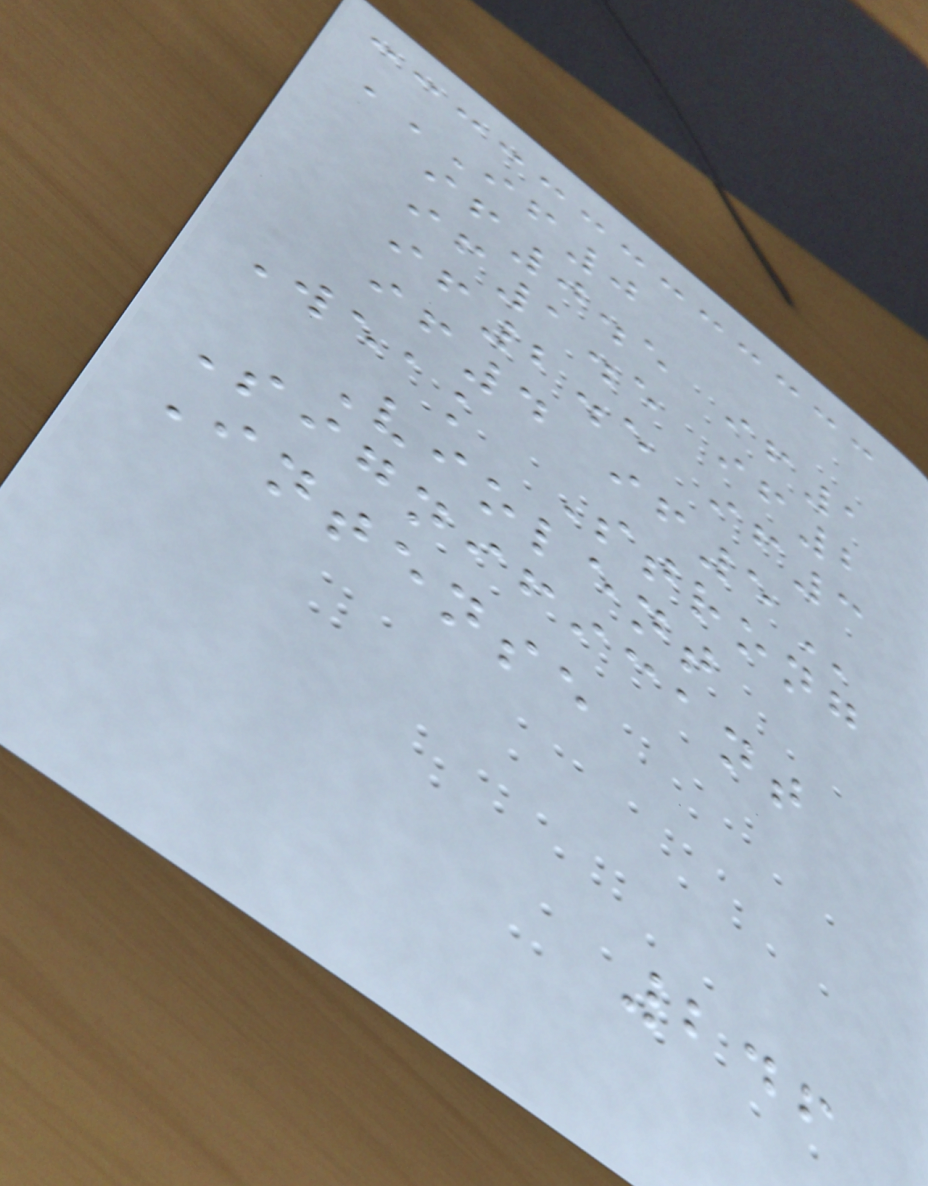IF0
IF0.5 IF1
IF1.5 IF2
IF2.5 IF3
IF4 IF5
Weak Strong
Violent
Significant
Intense
246
